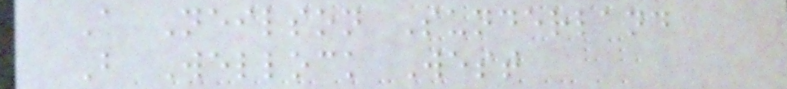A Neilson Sunderland
B Wellock West
